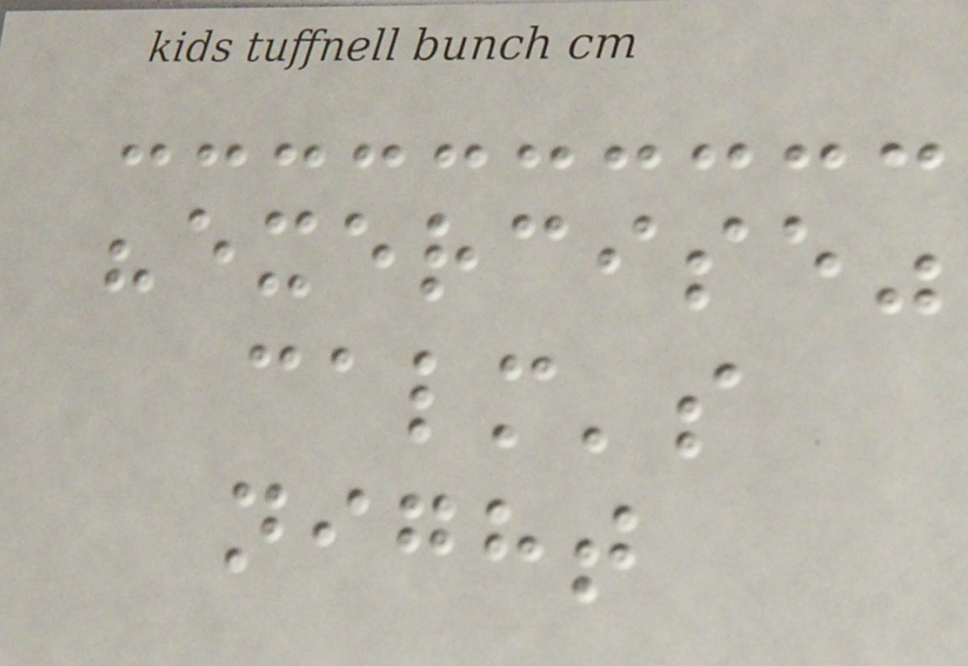"exercise"
calm's
night
